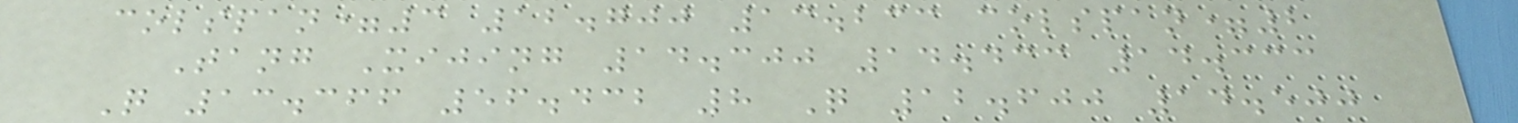colspan=3 12.700 13.233 colspan=2
Tang Xijing 14.300 14.433 14.333
Q 13.366 56.432 8 Q 12.600 14.500
